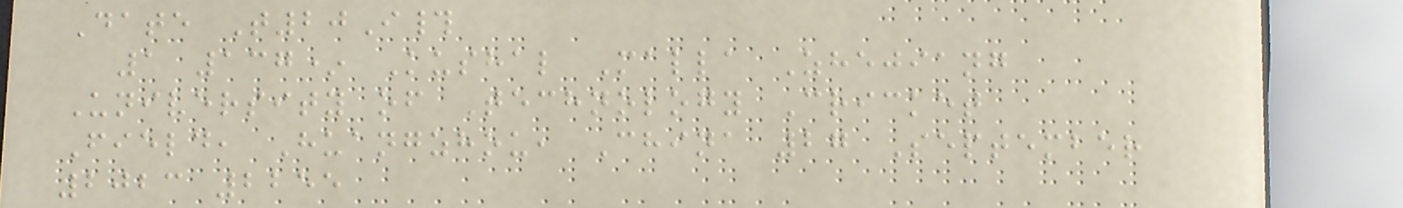Date T20I#
1 137* Kushal Malla Zhejiang
University of Technology Cricket
Field, Huangzhou, China 27 September
2023 2255
